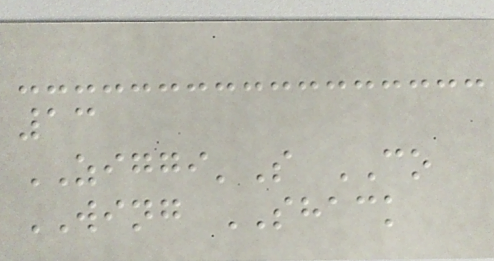13
ZIGGI'S CO
WING SHACK
